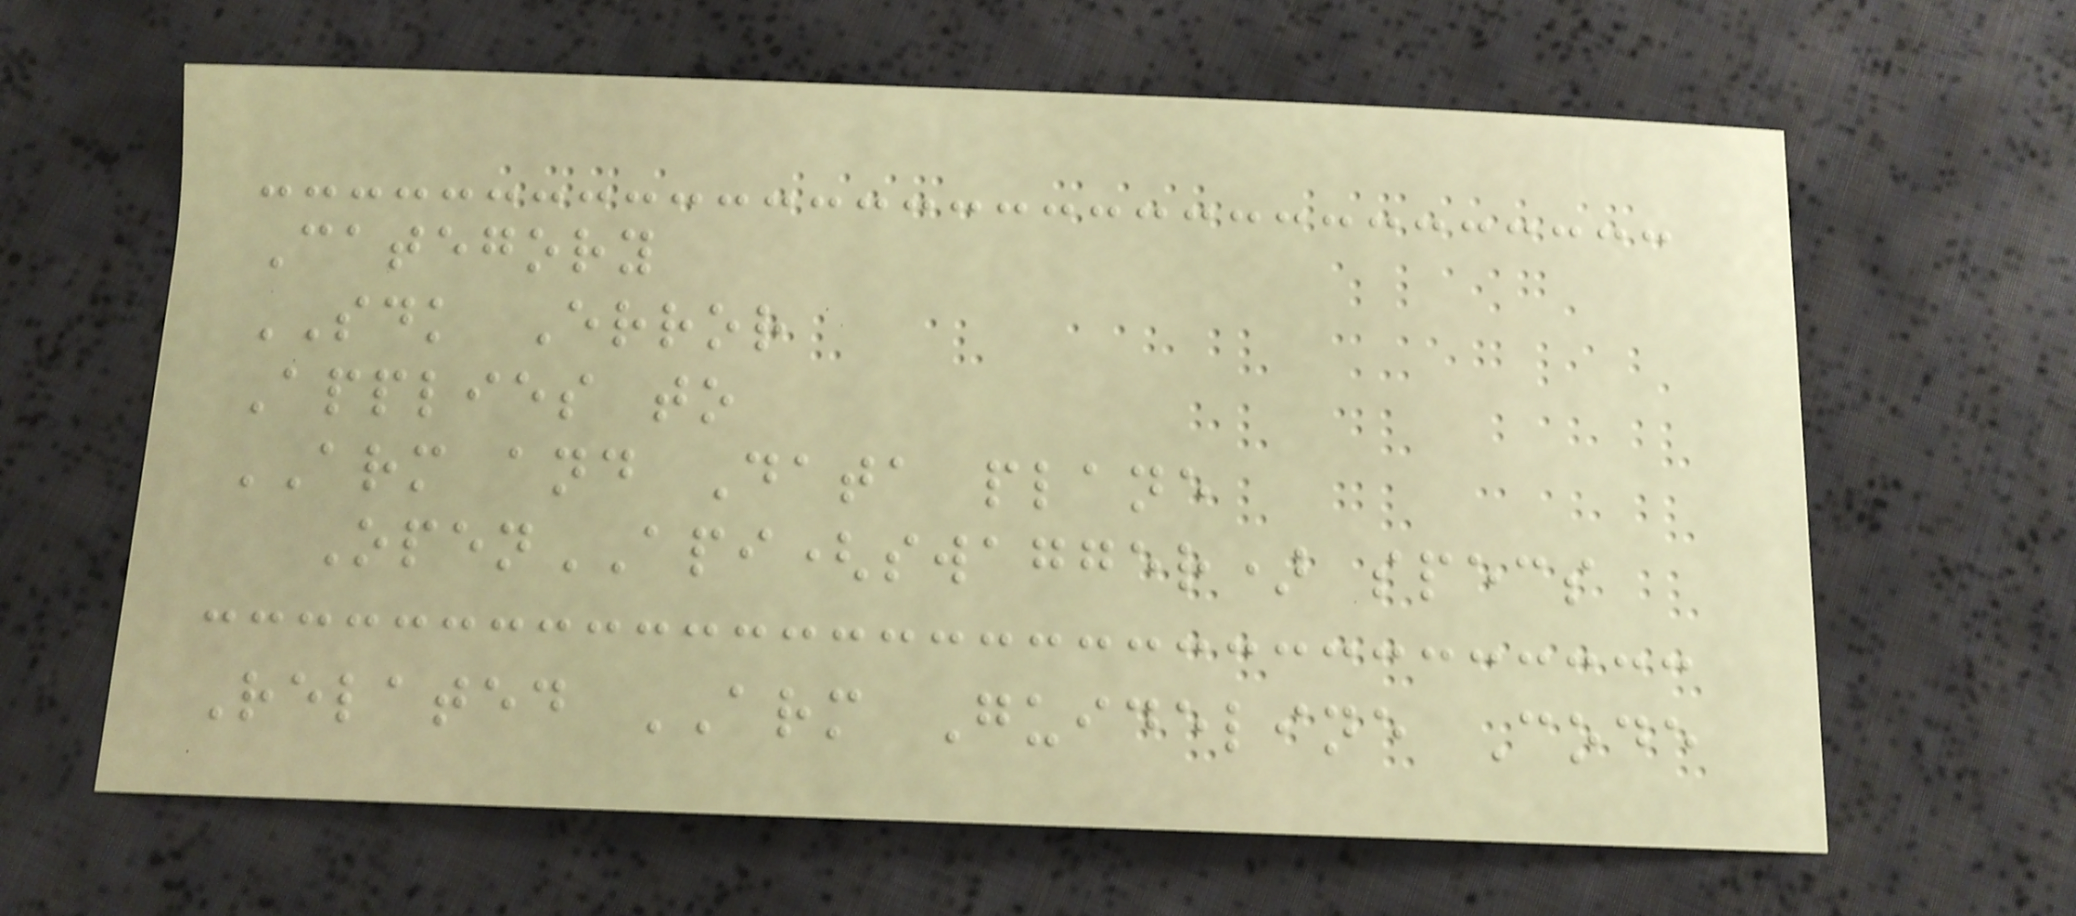Category
SDK Error
Applies to
ARM and Data plane
OpenAPI(swagger) specs
Related ARM Guideline Code
